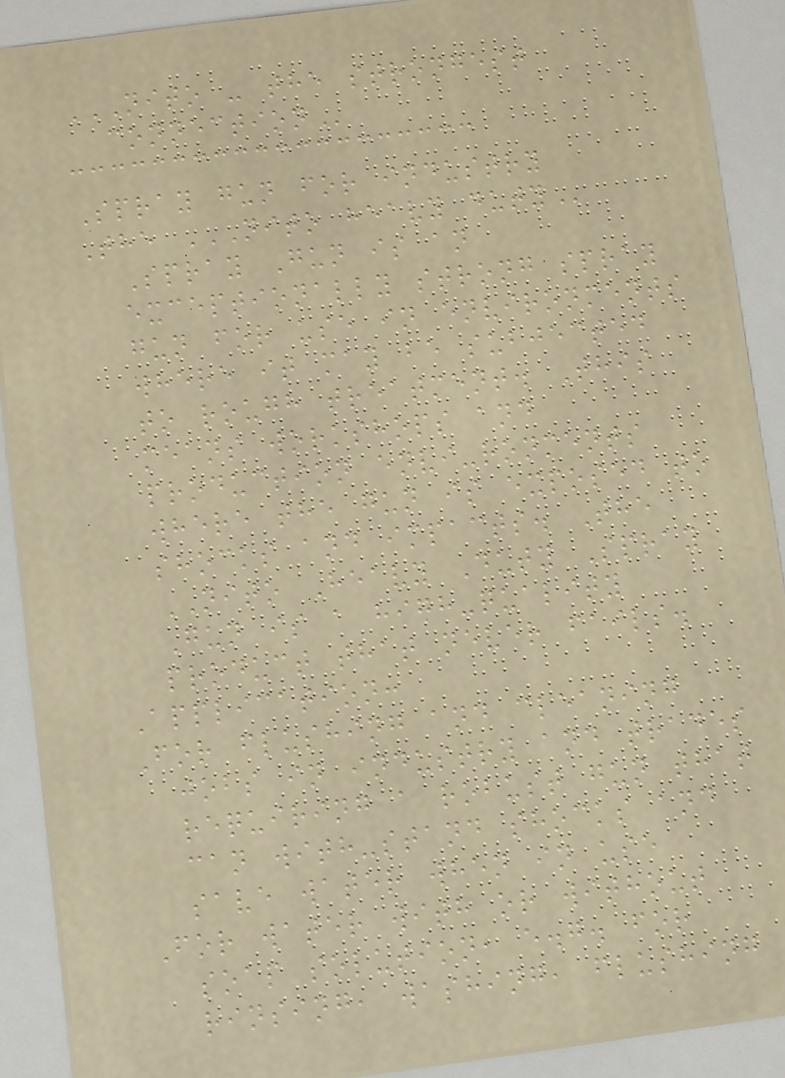NITO - THE STRONGEST
CONNECTION
Spray gun for industry
The NITO HEAVY DUTY
Spray Gun is an
exceptionally strong spray
gun for use in environments
where it may be subjected
to rough treatment. This
means workshops and
production envi-ronments
where the gun is exposed to
shocks and impacts. The
NITO Heavy Duty Spray
Gun is a high-quality
product that never fails.
Application:
For flushing and cleaning
jobs in industry and trades
requiring a robust gun that
can with-stand shocks and
save water when in use
For water with or without
soap solution, e.g. for
rinsing, washing, flushing
